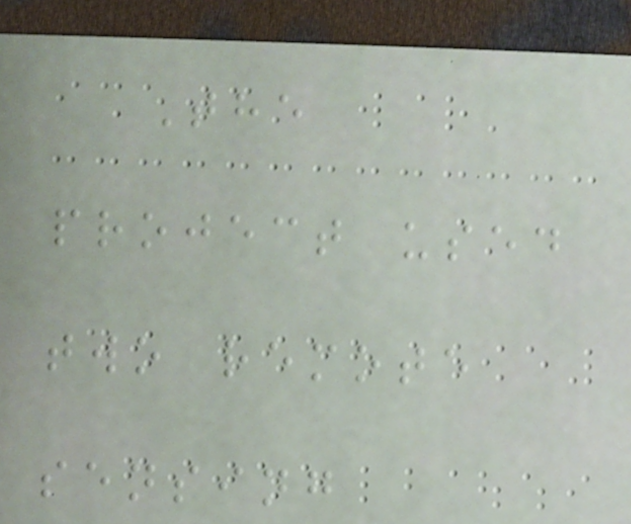The
project used
two remote
sensing
